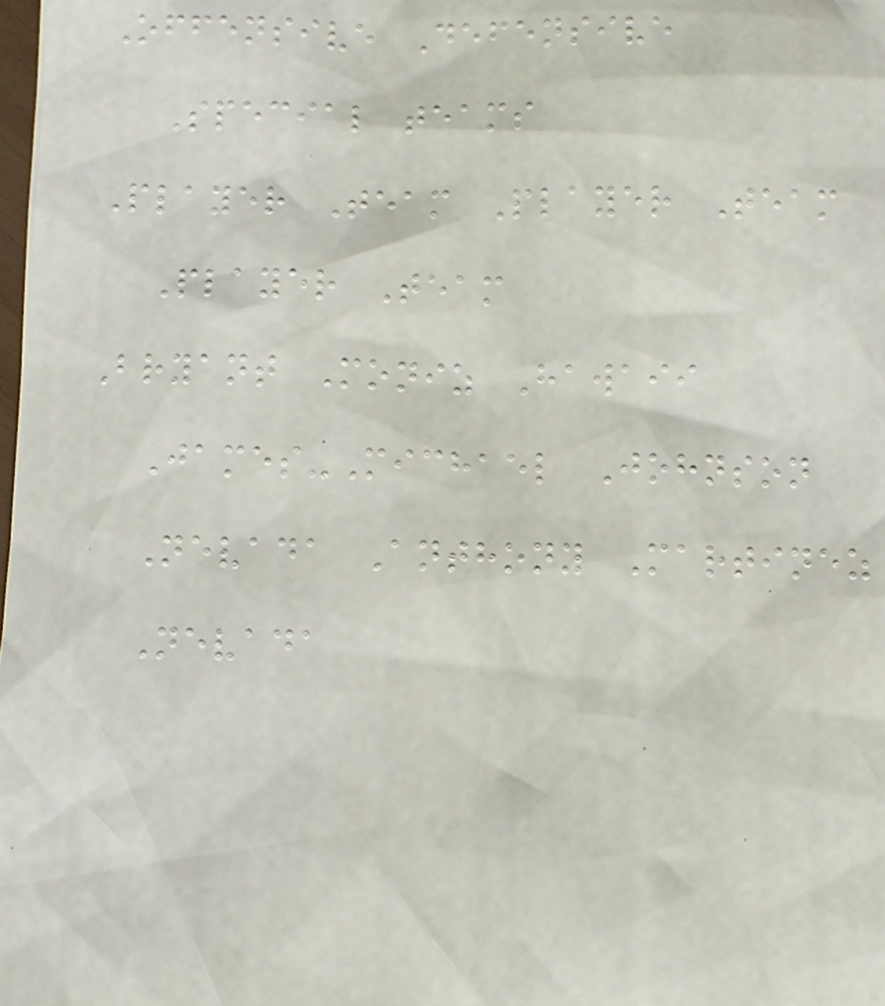Offensive Defensive
Special teams
Player Team Player Team
Player Team
Bryant Moniz Hawaii
James-Michael Johnson
Nevada Anthony Martinez
Nevada
